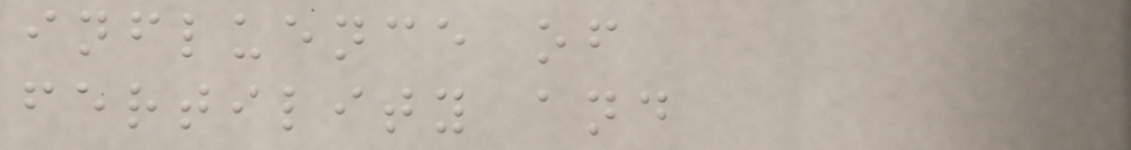influence of
fertility and
